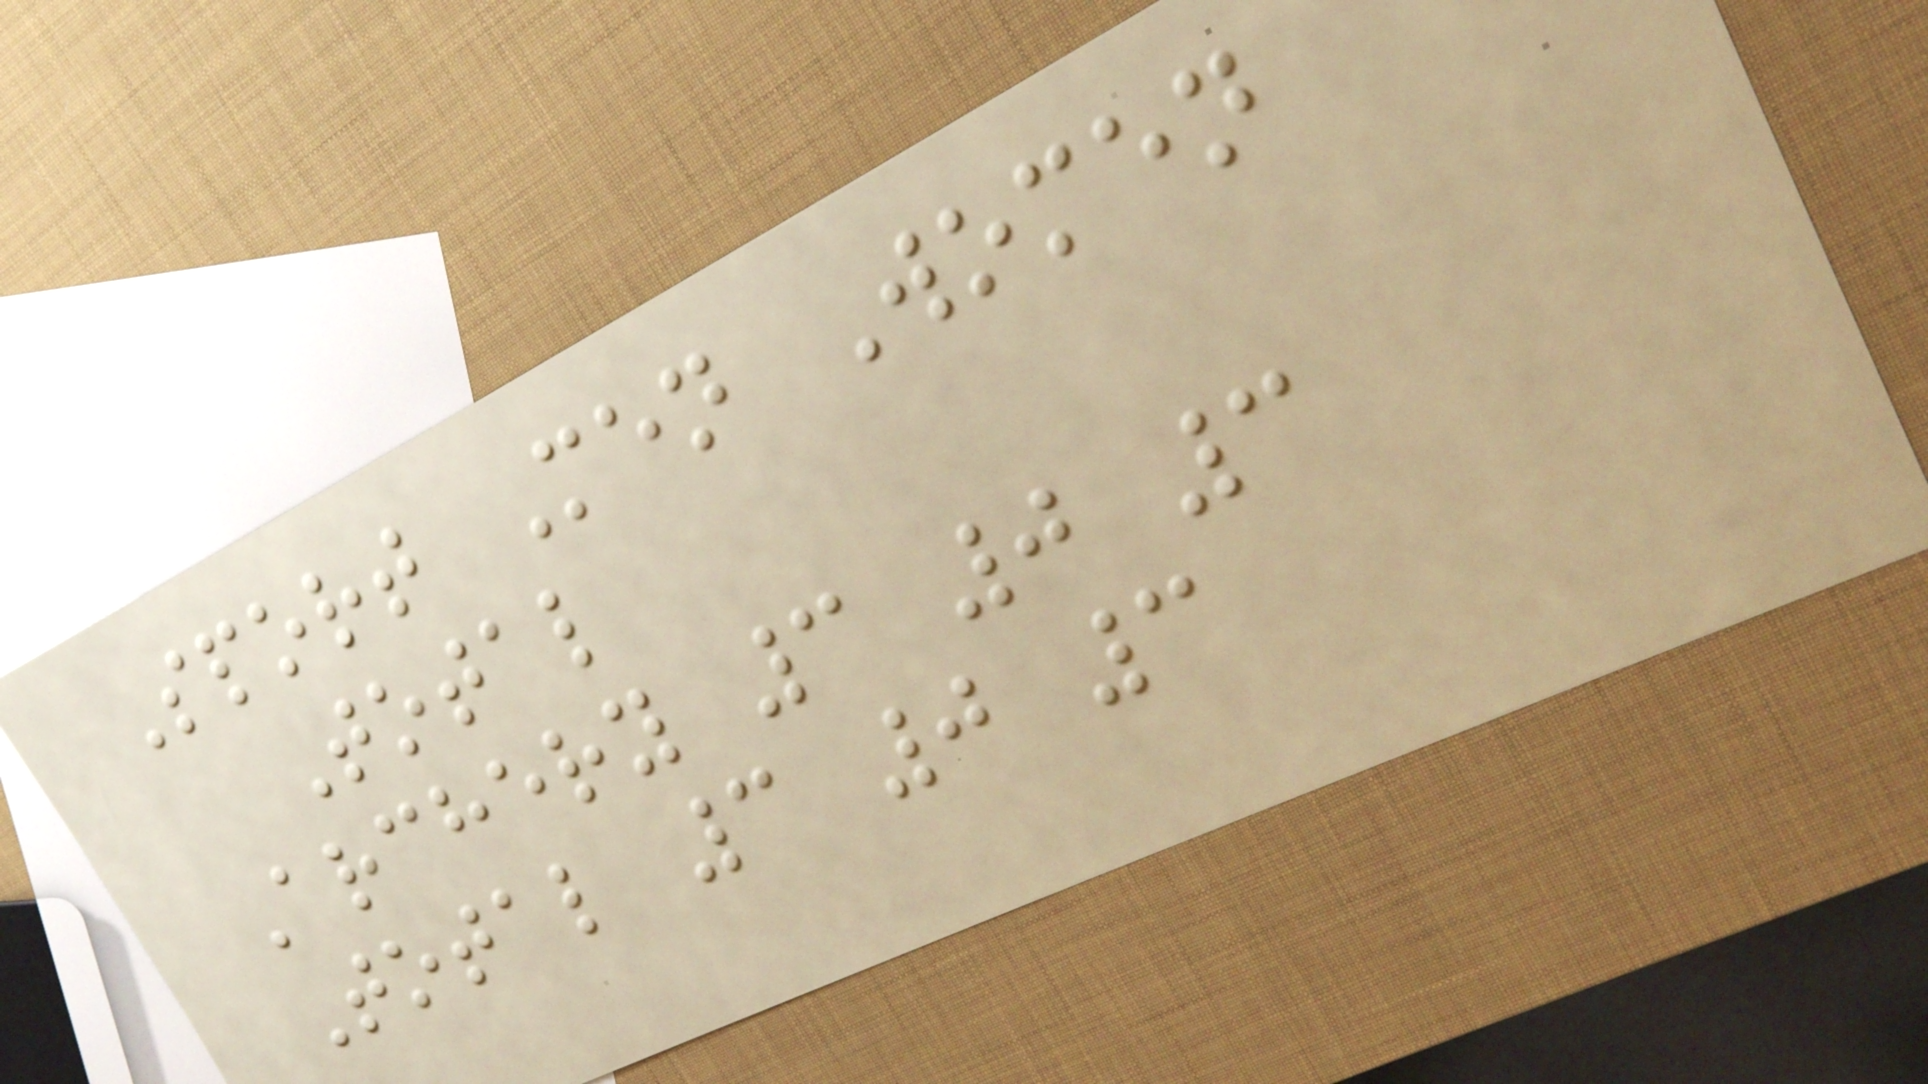Sport Men Women
Total
Archery 3 0 3
Total 3 0 3
